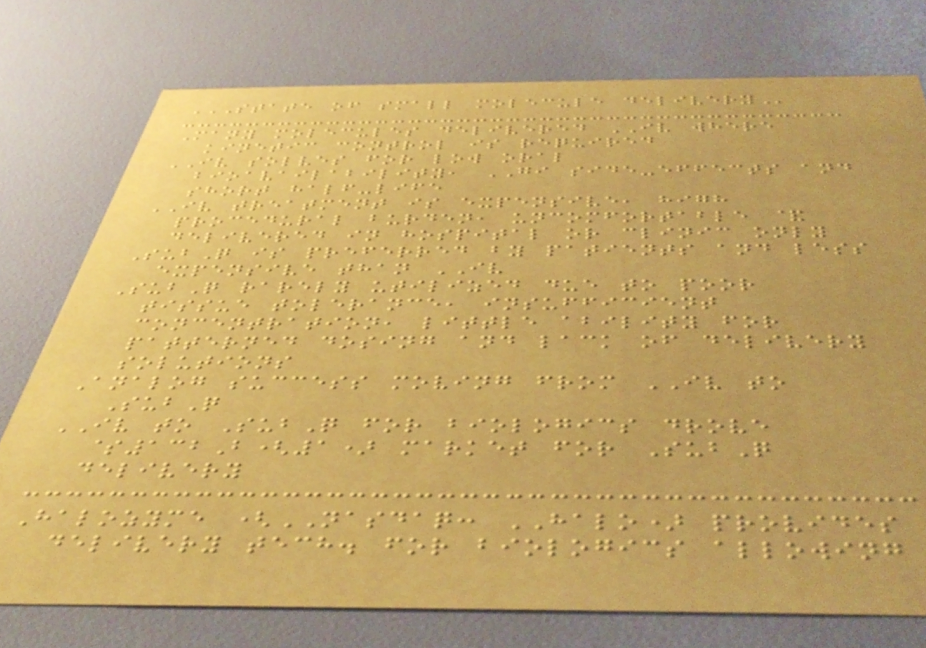STATE OF SMALL MOLECULE DELIVERY
Many molecules delivered IV where
kinetic control is required
IV solves for low oral
bioavailability, GI side-effects and
short half-life
IV treatment is expensive, high
procedural burden, uncomfortable &
delivered in hospital or clinic only
SubQ is preferred by patients and less
expensive than IV
SubQ rarely utilized due to poor
tissue tolerance, insufficient
concentration, little ability for
patterned dosing and lack of delivery
solutions
Analog success moving from IV to
SubQ
IV to SubQ for biologics drove
$132B(1) market for SubQ
delivery
Halozyme (NASDAQ: HALO) provides
delivery tech. for biologics allowing
